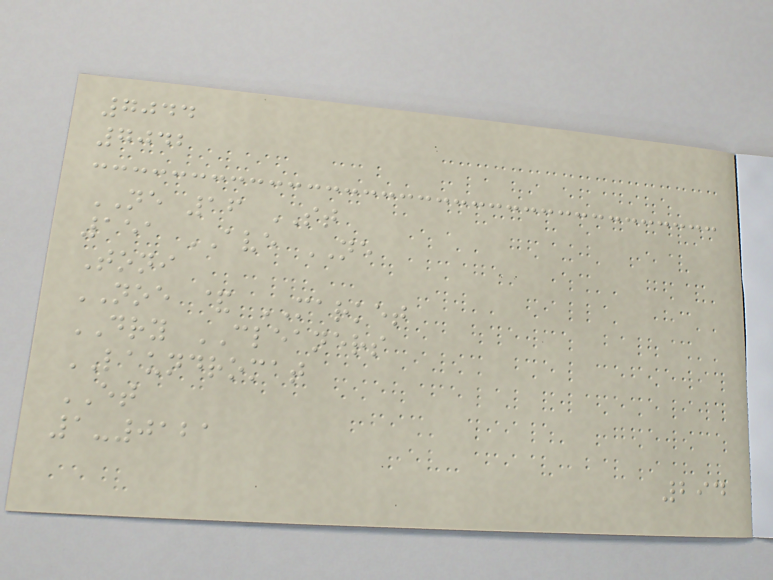7044
7042
NE 16 ST
151 AVE NE
Toni
NOE & MARKET
DRY CLEANERS
LAUNDROMAT
ET
1-0121
294
